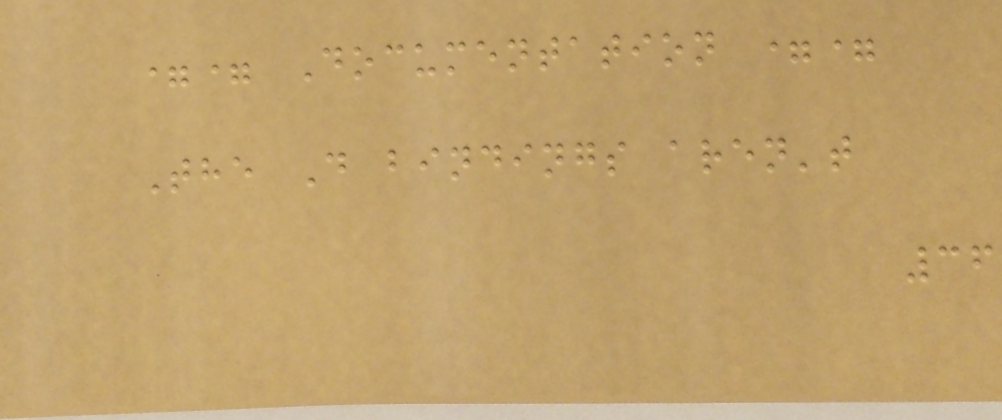== Documentation ==
The D bindings aren't
36
